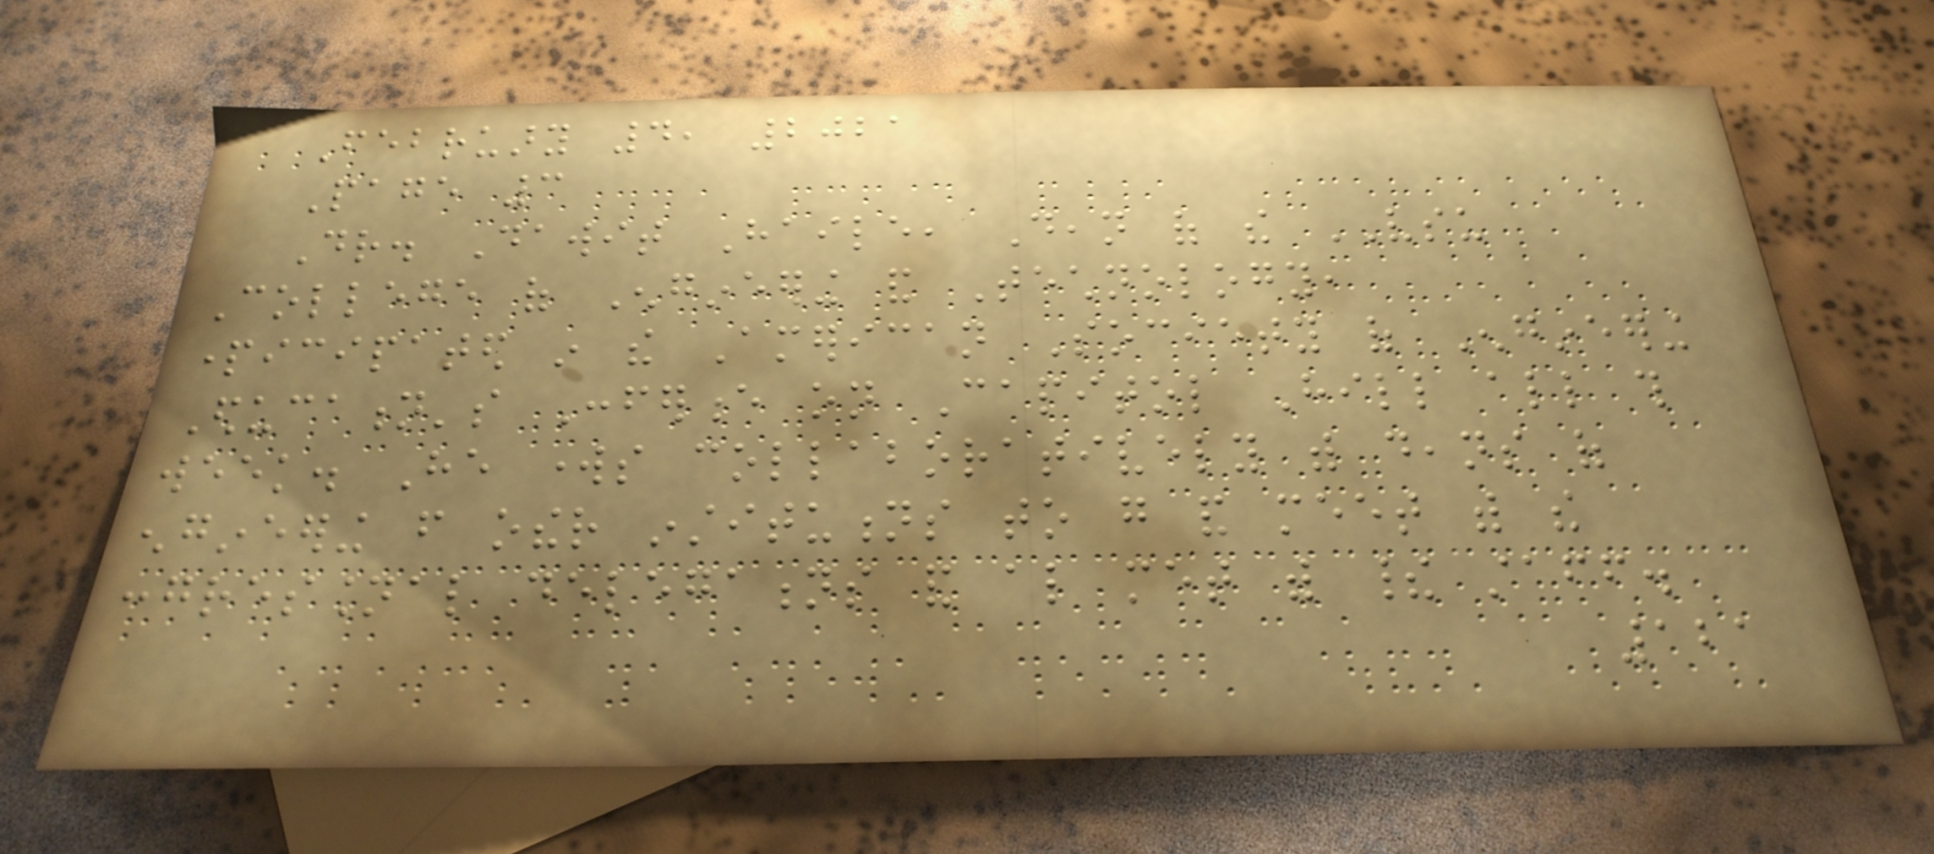February 4, 2021
Page 3
Dr. Dawit Haile, Dean of the VSU
College of Engineering and Technology,
participated in the American Society of Engineering
Education's Conference on Capitol Hill all this
week. He works collaboratively with deans of
engineering from other institutions to go and meet with the
congressional delegations and also met with their staff.
121
